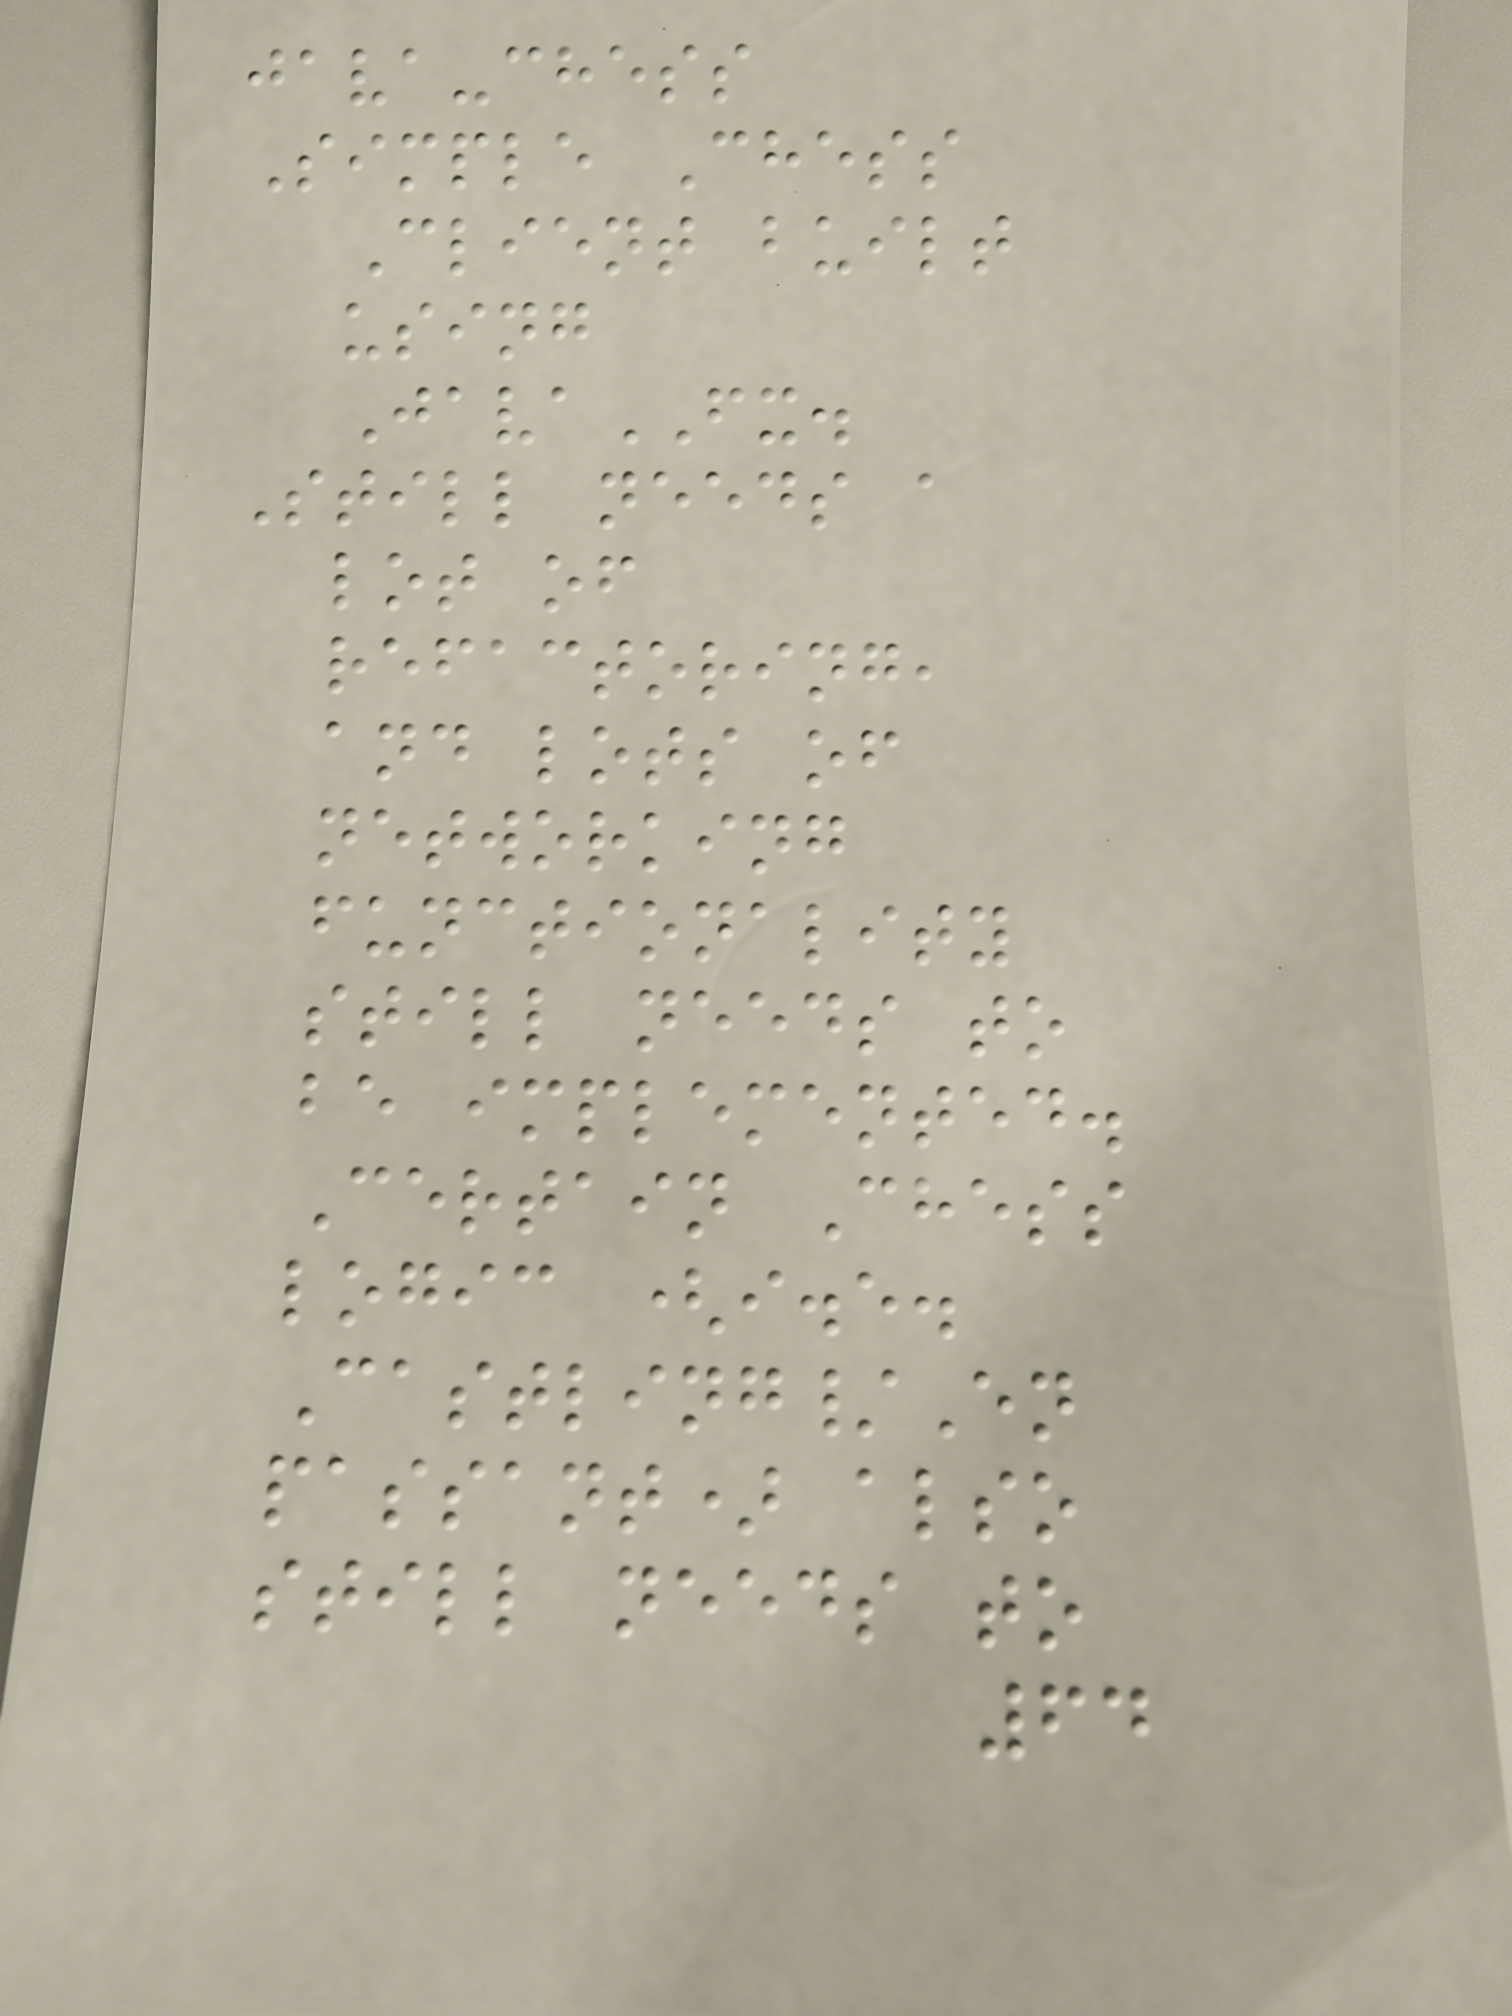java-chess
Simple Chess
Client built
using
JavaFX.
Still needs a
lot of
refactoring,
and lots of
networking
functionality
still needs to
be implemented.
Certain Chess
logic (i.e.
Castling/En
passant) also
still needs to
64
